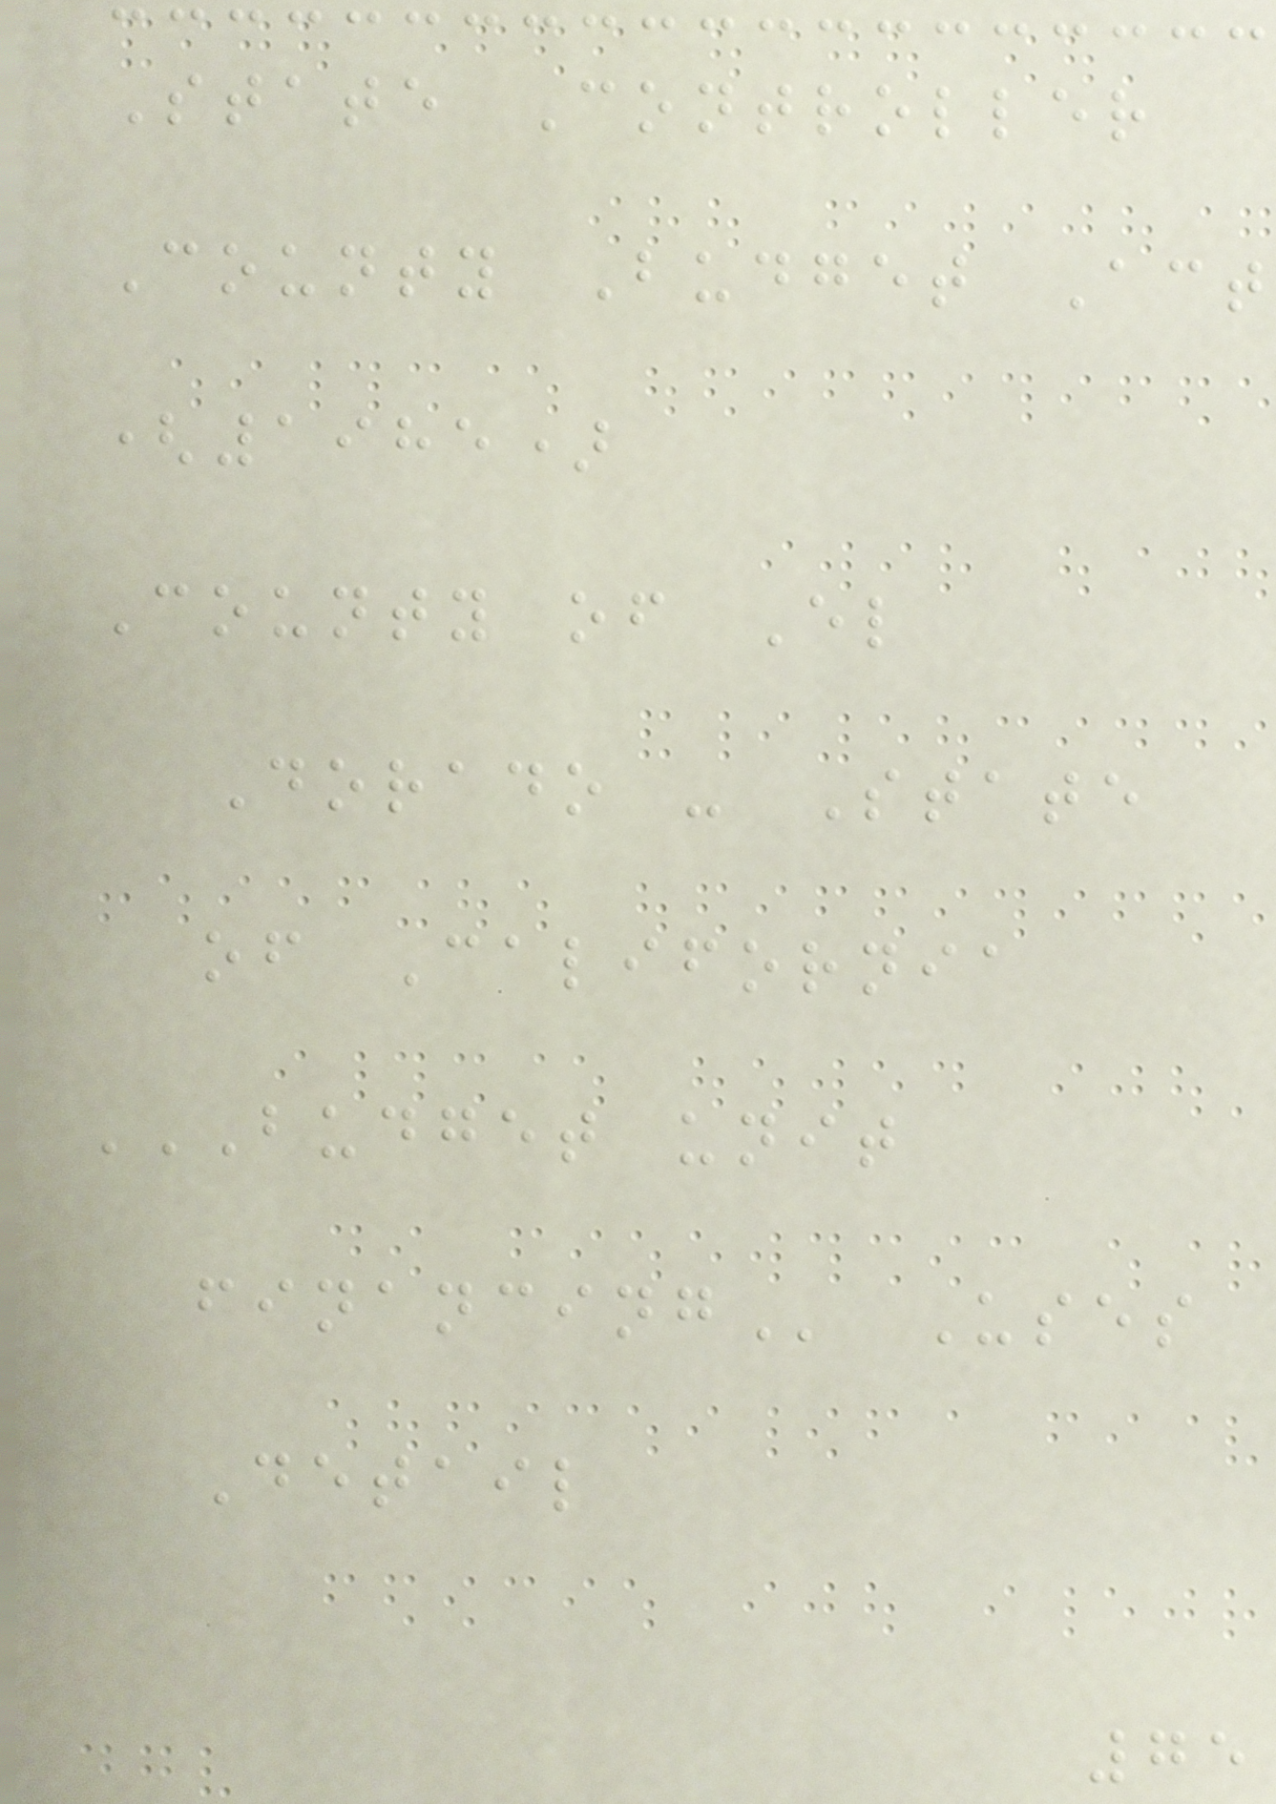State Controller
County Budget Act
(1985)
County of El
Dorado - State
of California
BUDGET UNIT
FINANCING Uses
Detail
75
